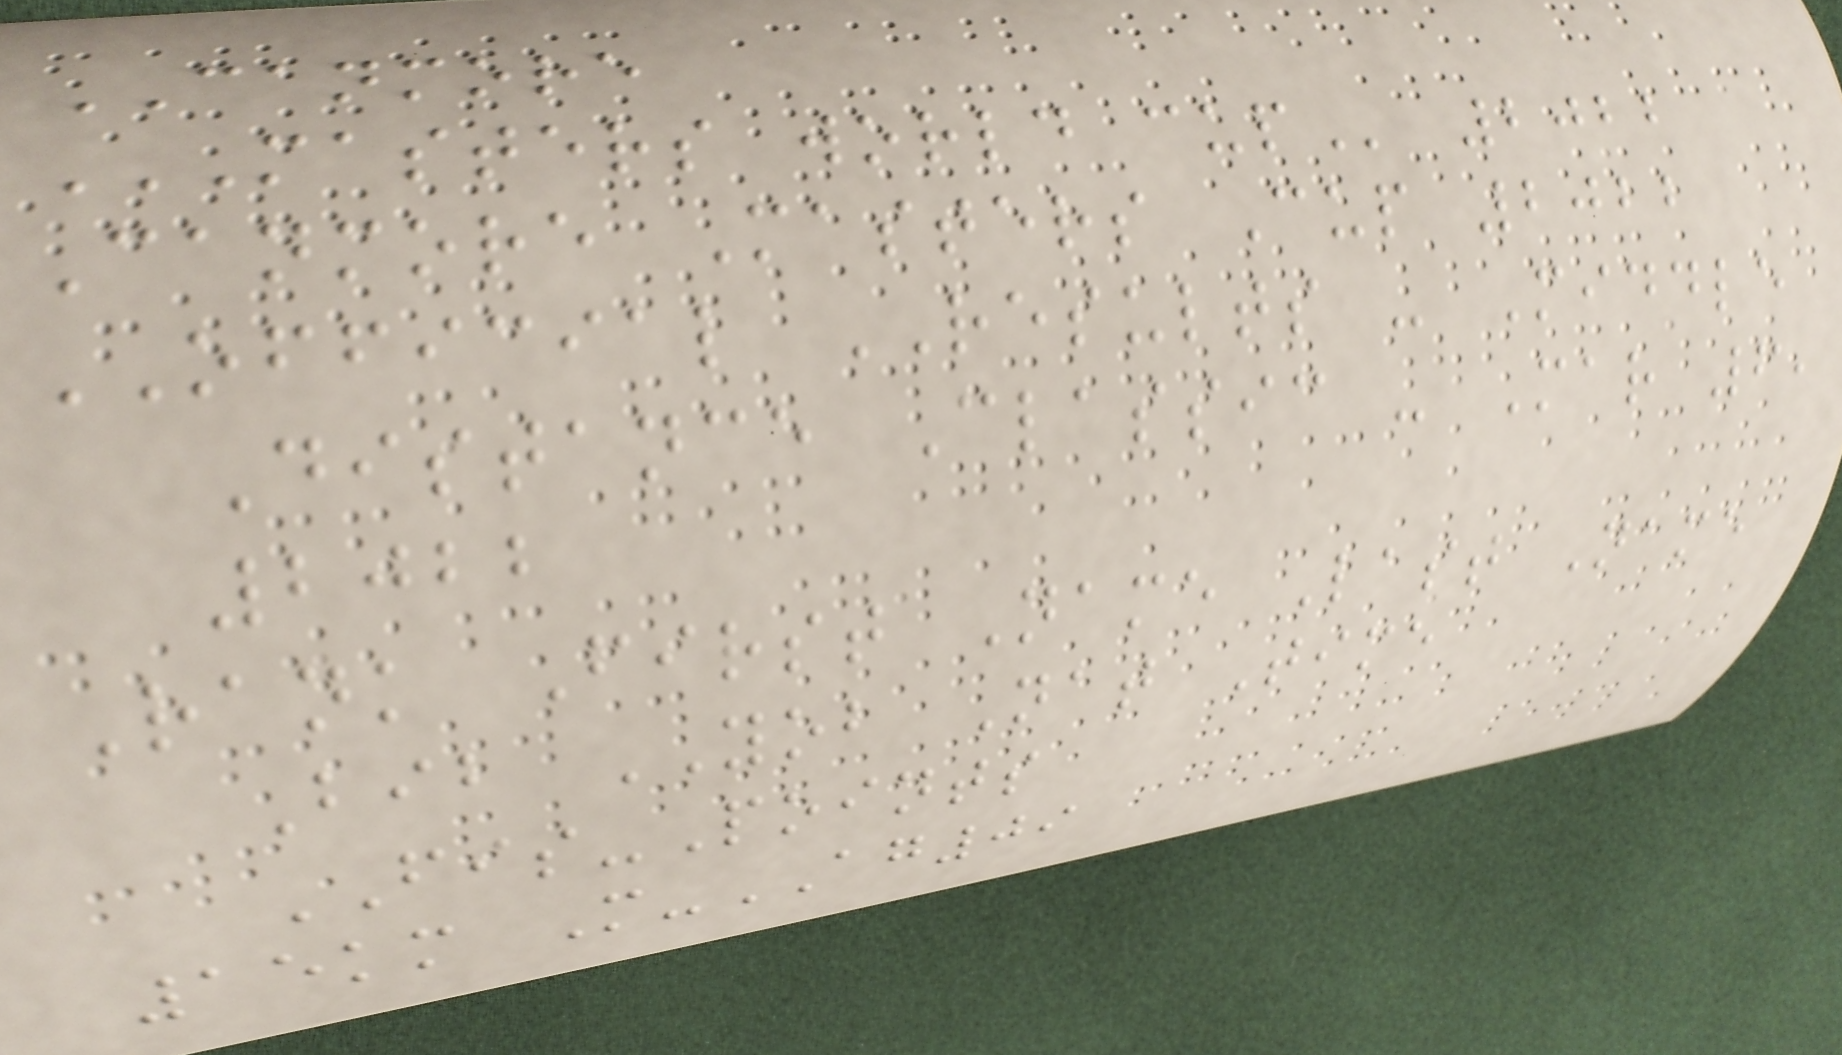CANMORE
MASTERS WORLD CUP 2022
Canmore Masters Cup 2022
OFFICIAL RESULTS - Middle
Distance Classic - Mar 6,
2022
Rank First Name Last Name
Bib YOB Nat Time
FIS-Points
15km M-AG09
